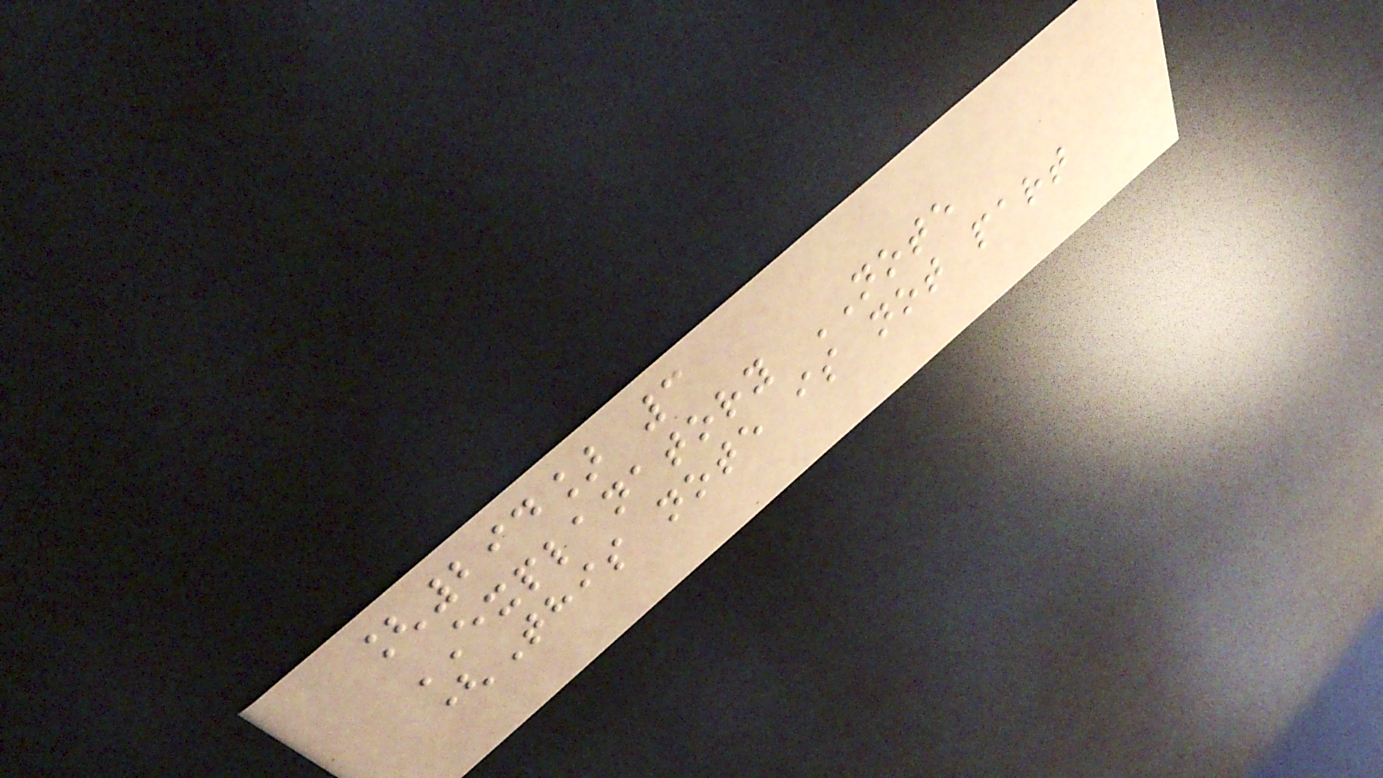[294] 3
EXPLANATORY NOTE
(This note is not part
